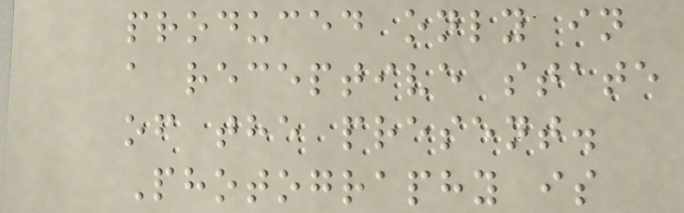produced only in
a receptive state
of the present.
Photography is
